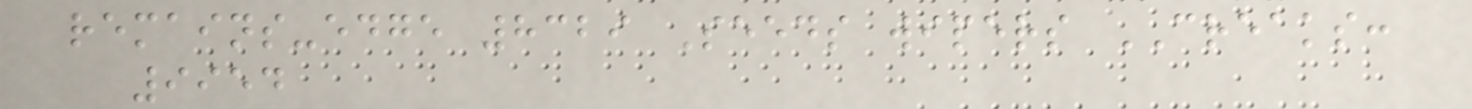remains-edge 8329 Seeds wipers CREAKS:
9954
